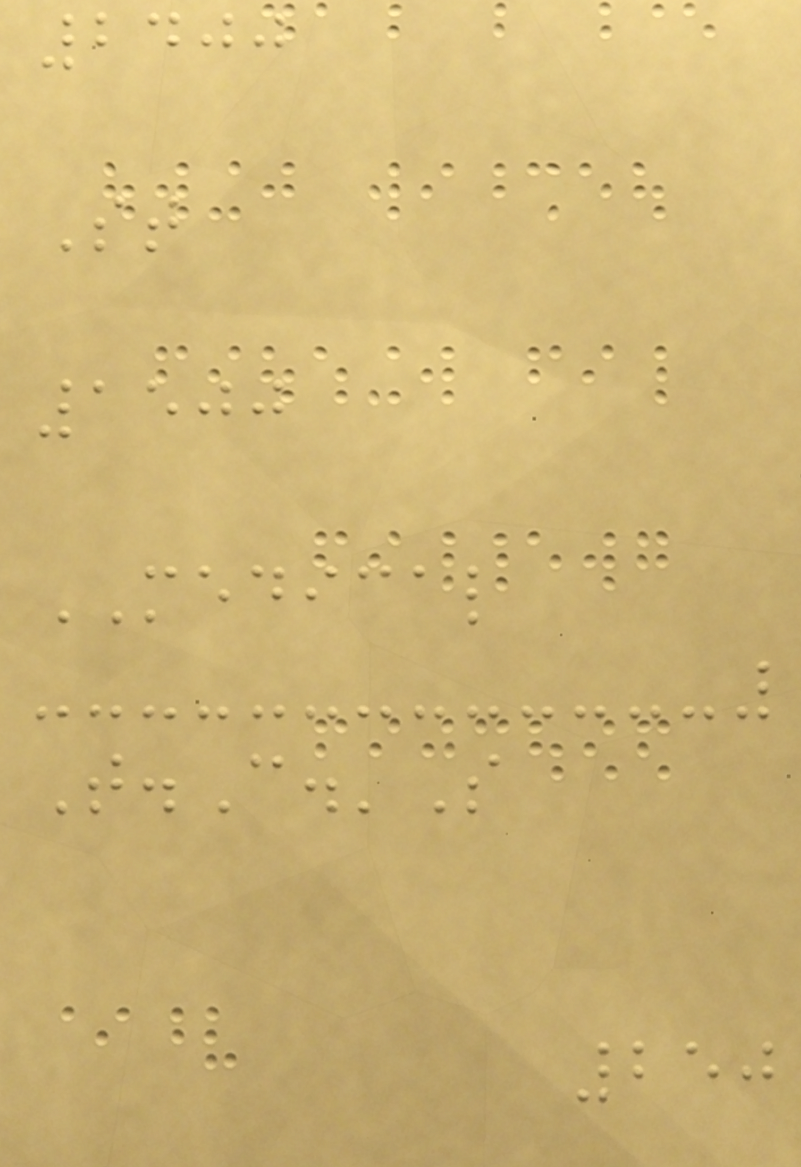2400
St
1500
MEDICAL
T.C.'S
250
